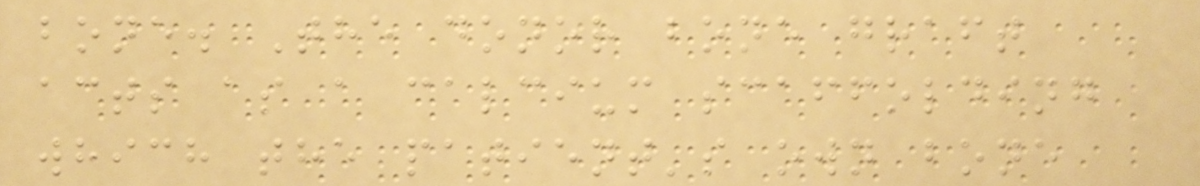bone. The donor bone graft
acts as a calcium scaffolding
which the patient's own bone
